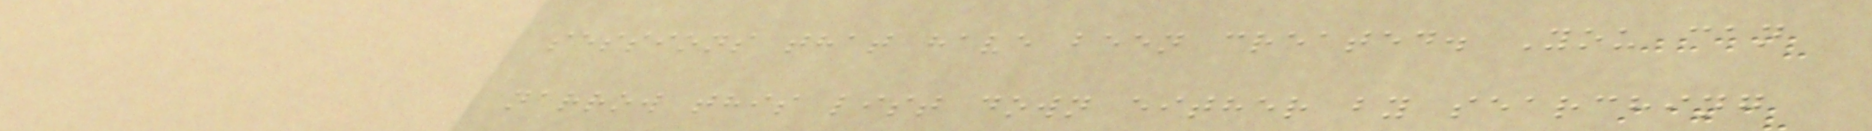sessions that have been created. You can
narrow this list down either by searching
